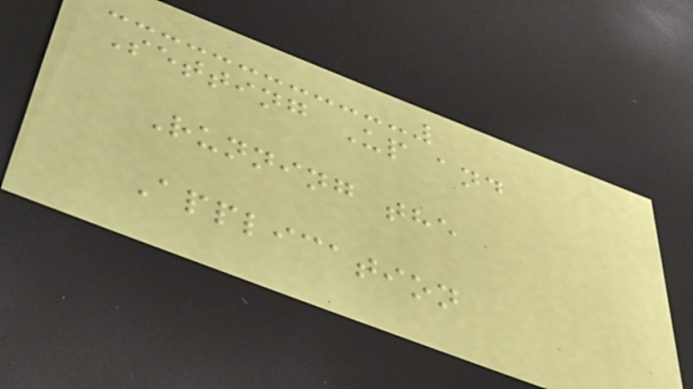Setting Up and
Running the
Application
